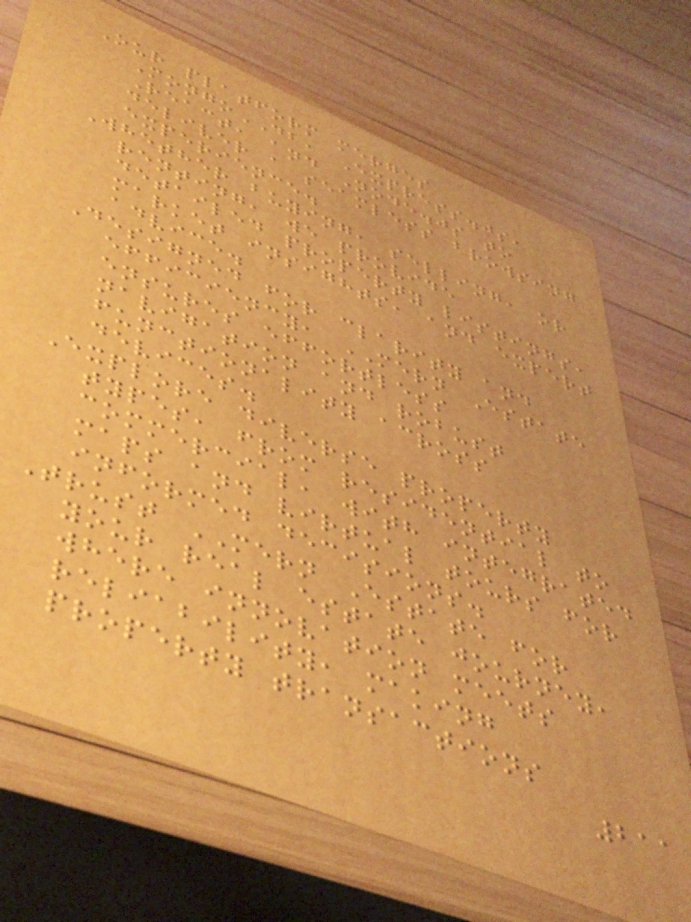Our platform merges
MongoDB, Express.js,
React, and Node.js to
deliver a seamless browsing
experience.
Whether buying, selling, or
renting, we provide
detailed property listings,
market insights, and expert
advice.
Designed for clarity and
efficiency, MERN Estate
ensures effortless
navigation and robust
functionality across
devices.
Explore diverse property
types, from residential to
commercial, with integrated
maps and virtual tours for
informed decisions.
Trust MERN Estate for
your real estate journey,
where innovation meets
reliability, making
property transactions
211
